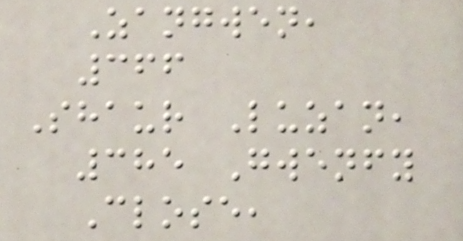Zangwen,
366
Shaur Luzan,
385 Gwenfy
Close,
